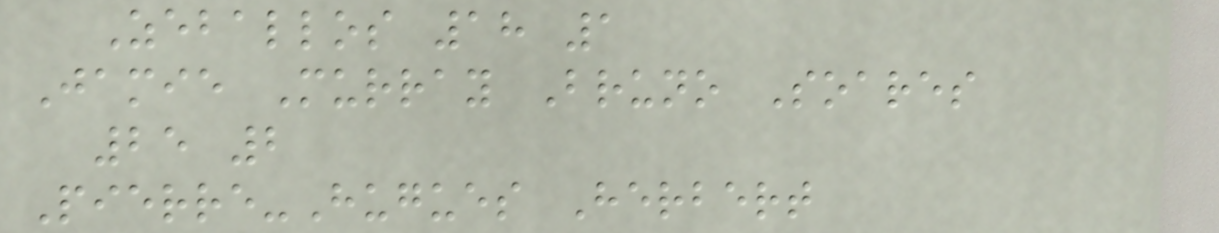Zeballos 18 1
Jamie Murray Bruno Soares
25 2
Pierre-Hugues Herbert
